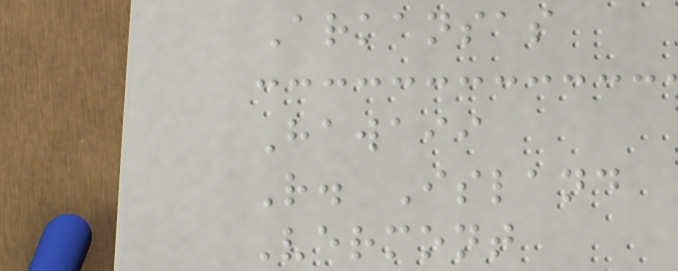Arkansas
Hawaii
R. Island
Vermont
